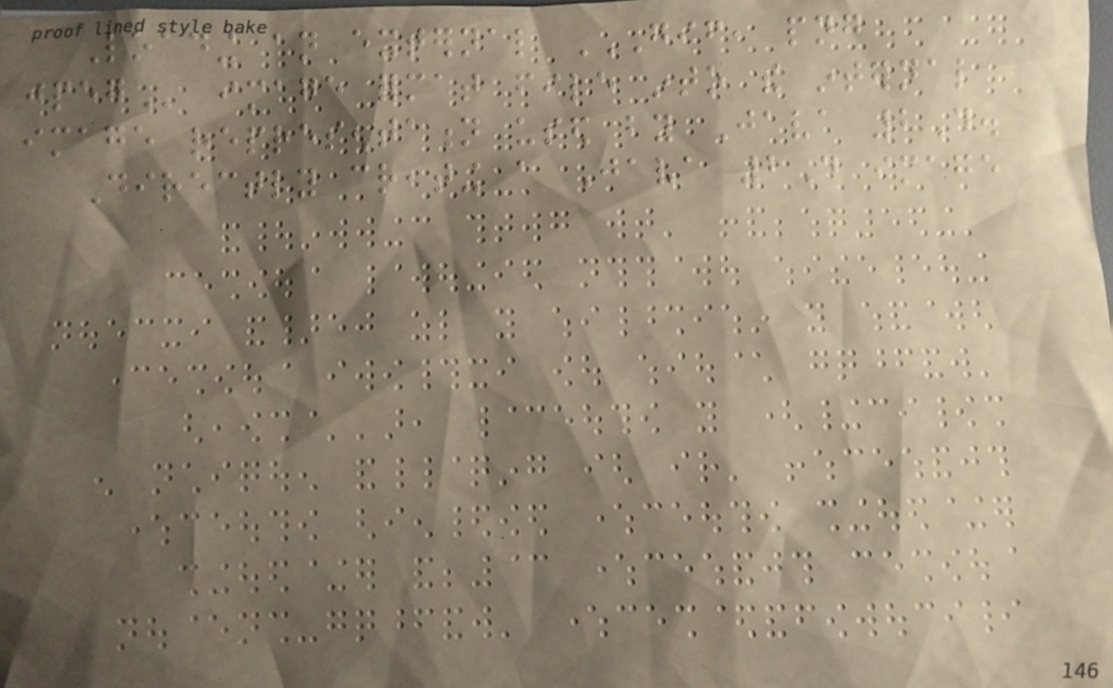Loading an external GIF, PNG
JPEG image format file into the internal
image representation used by Java 2D.
Directly creating a Java 2D image
